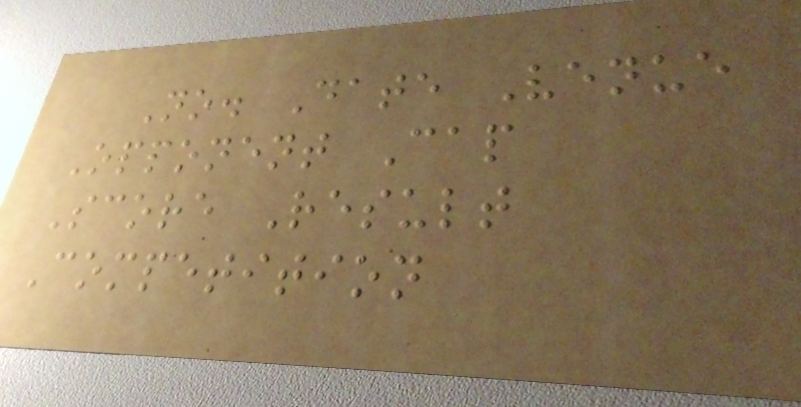No. Date Venue
Opponent Cap
Score Result
Competition
